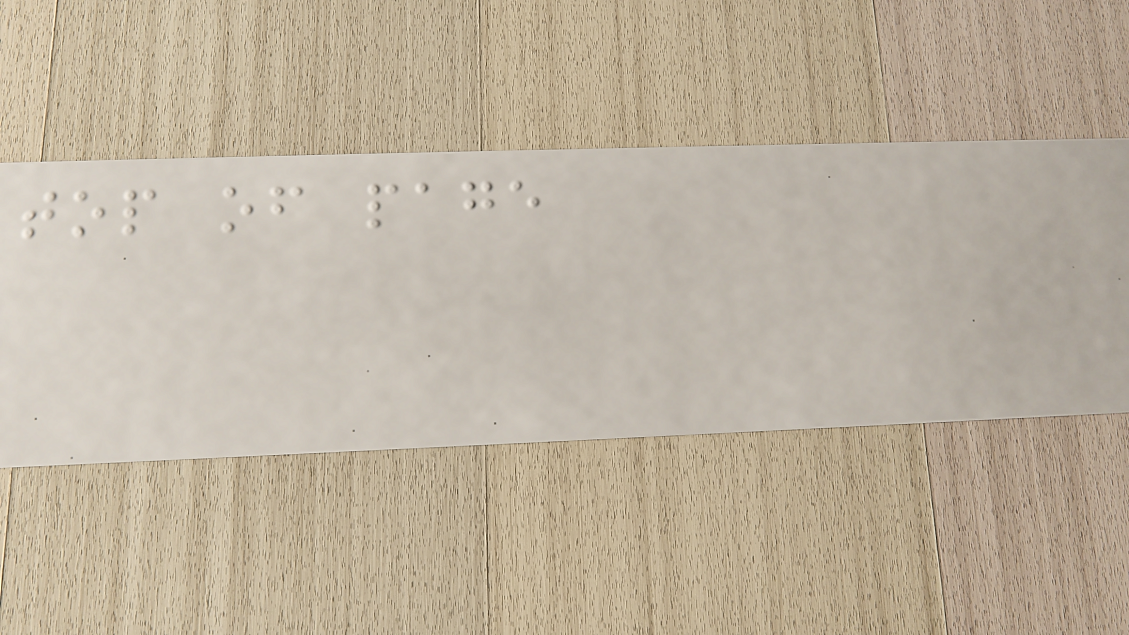top of page
